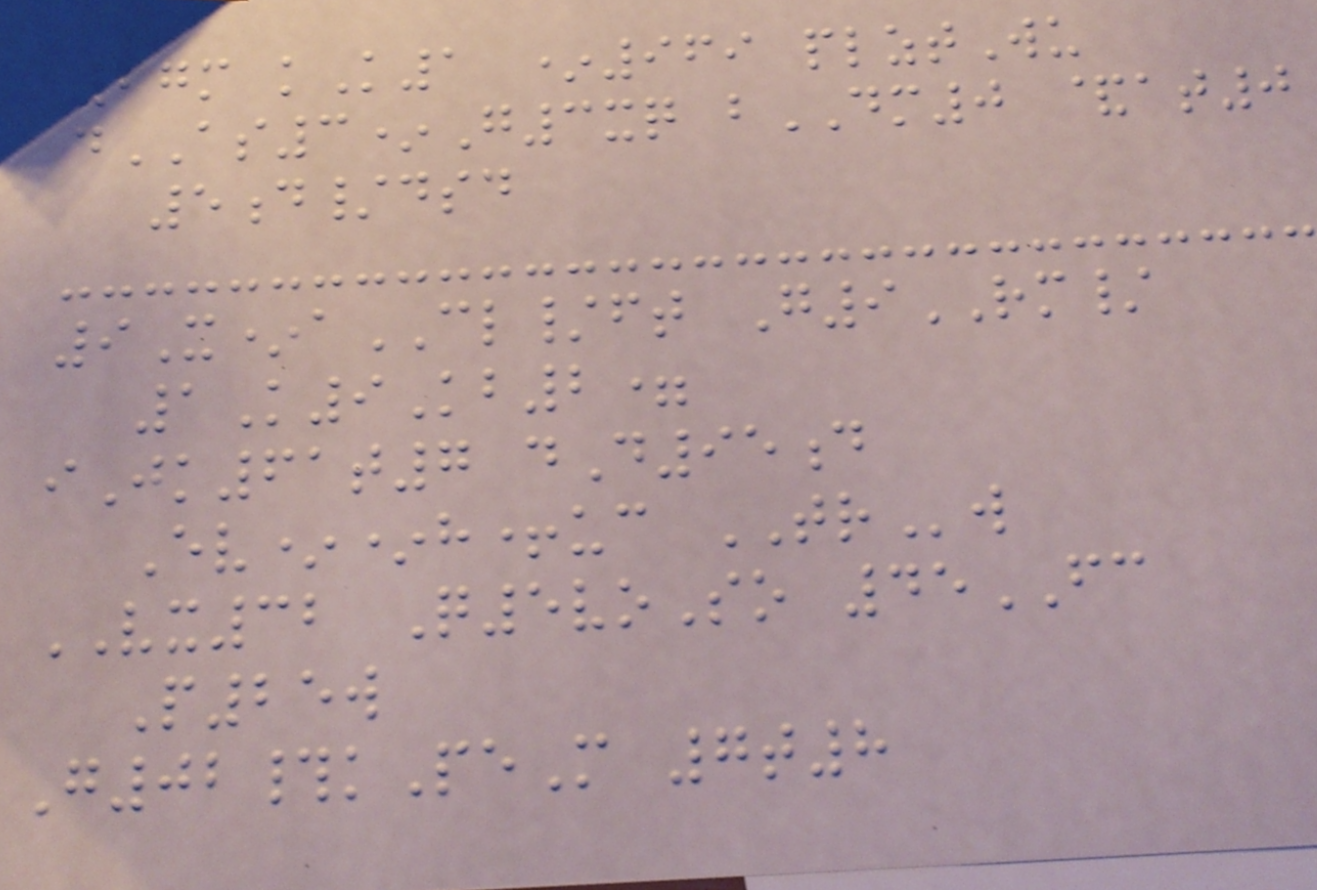27m kK1 *969 plztWu
dAS3*G3xq bDM0 &at0
5d/dsd
9X*aCL/ft G9RM/
1K9Kb2=
iJk61t7 dD95d
Ev**h+uc TRw
VX32 Q5voSo 45FC
P25w
G02#kPeM 7t8
